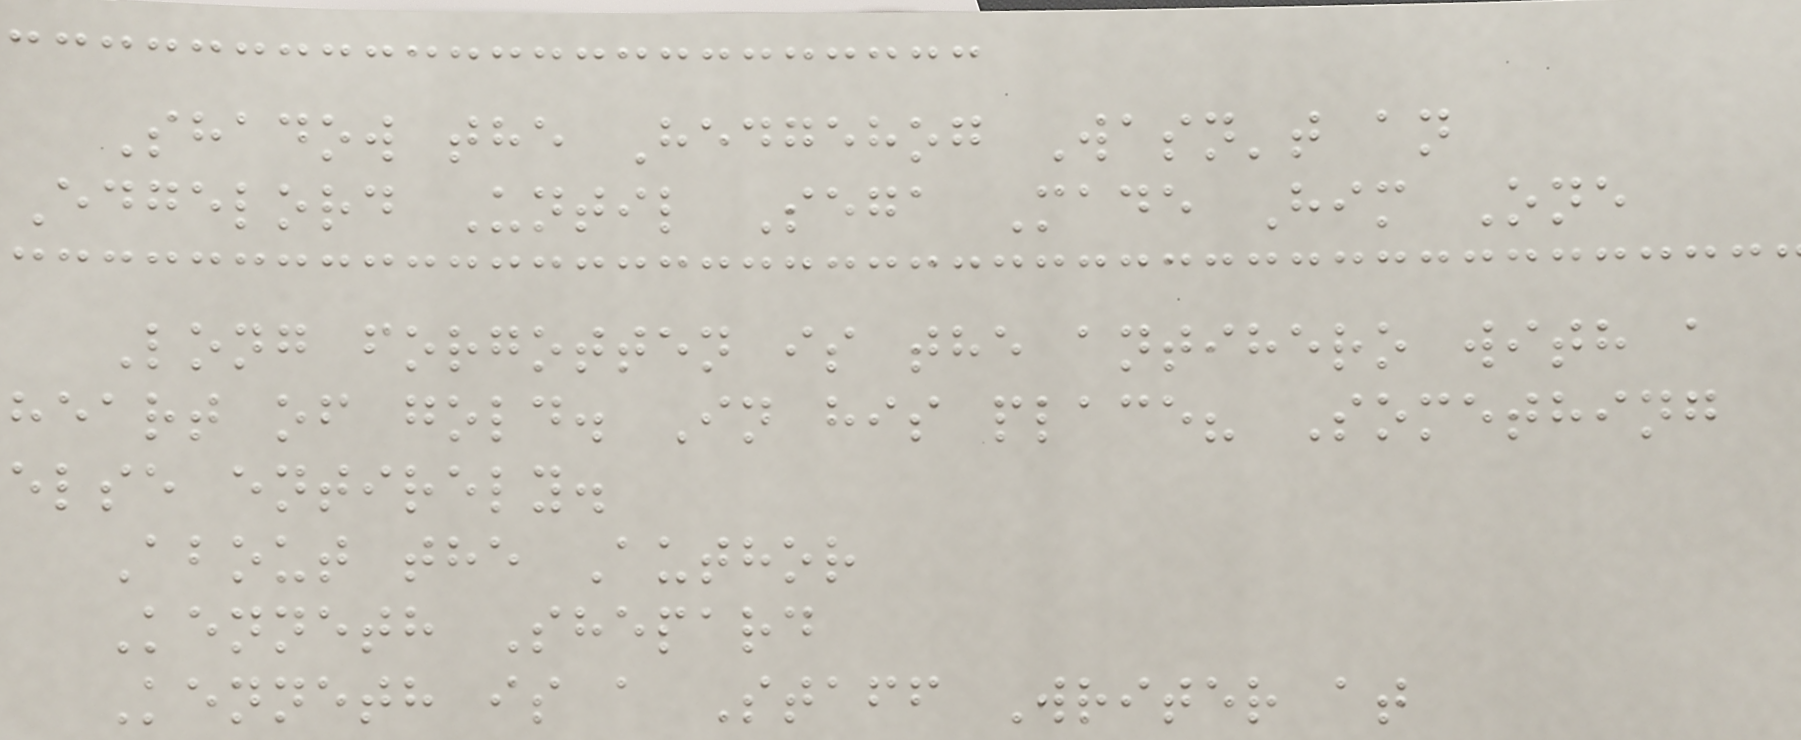Shadow the Hedgehog Wasn't an
Edgelord Until Sega Made Him One
Long forgotten is the antihero with a
heart of gold. In his place? Something
else entirely.
About the Author
Kenneth Shepard
Kenneth is a Staff Writer at
